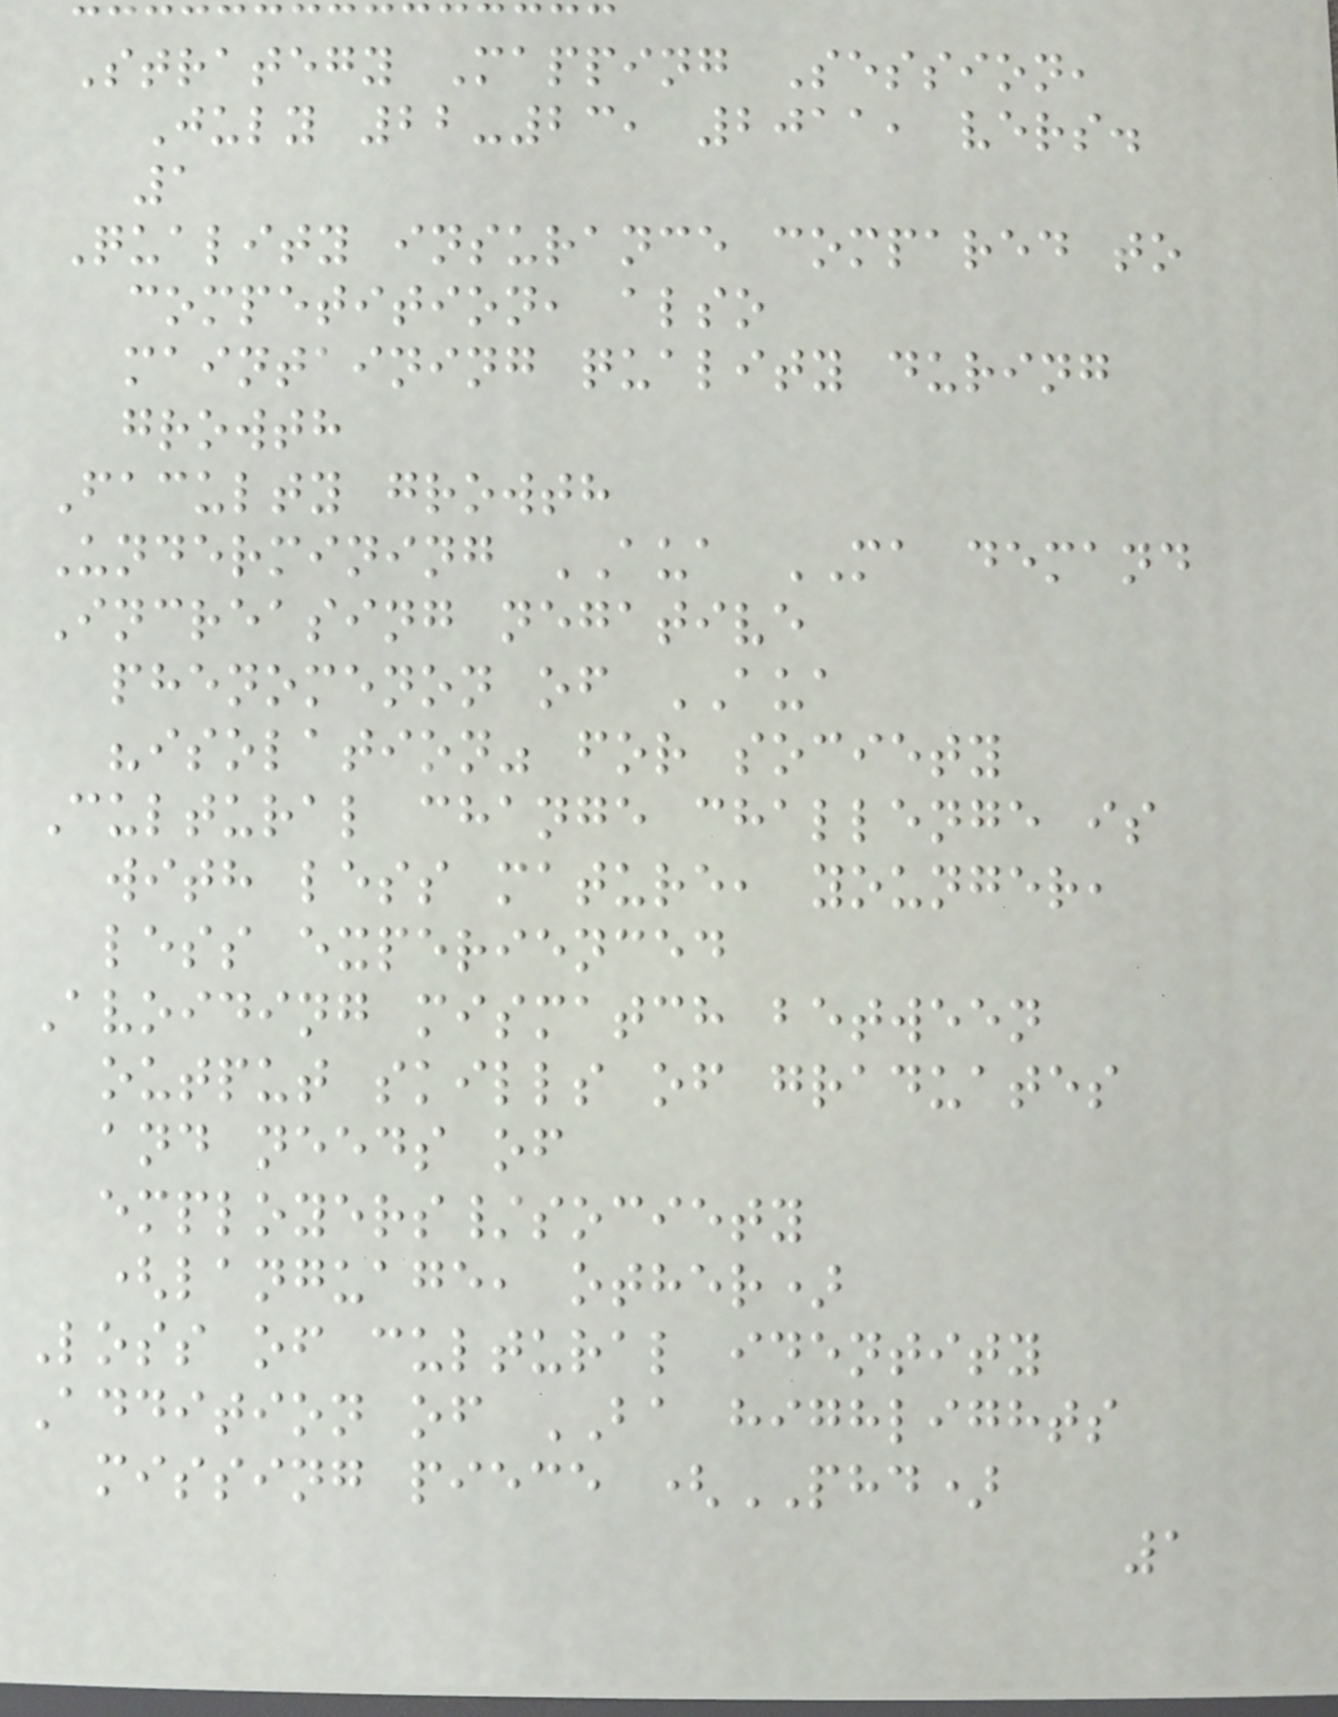Strategy Mapping Session,
July 22-23, 2011, vers.
1
Quality insurance compared to
competition, also
maintaining quality during
growth
Faculty growth
Undermining AUA MA demand
Increasing negative
phenomenon of AUA
"isolation" for society
Cultural change challenge is
with less mature, younger,
less experienced
Avoiding mismatch between
output skills of graduates
and needs of
employers/society
(language, other)
Loss of cultural identity
Addition of BA highlights
missing piece (PHD)
1
